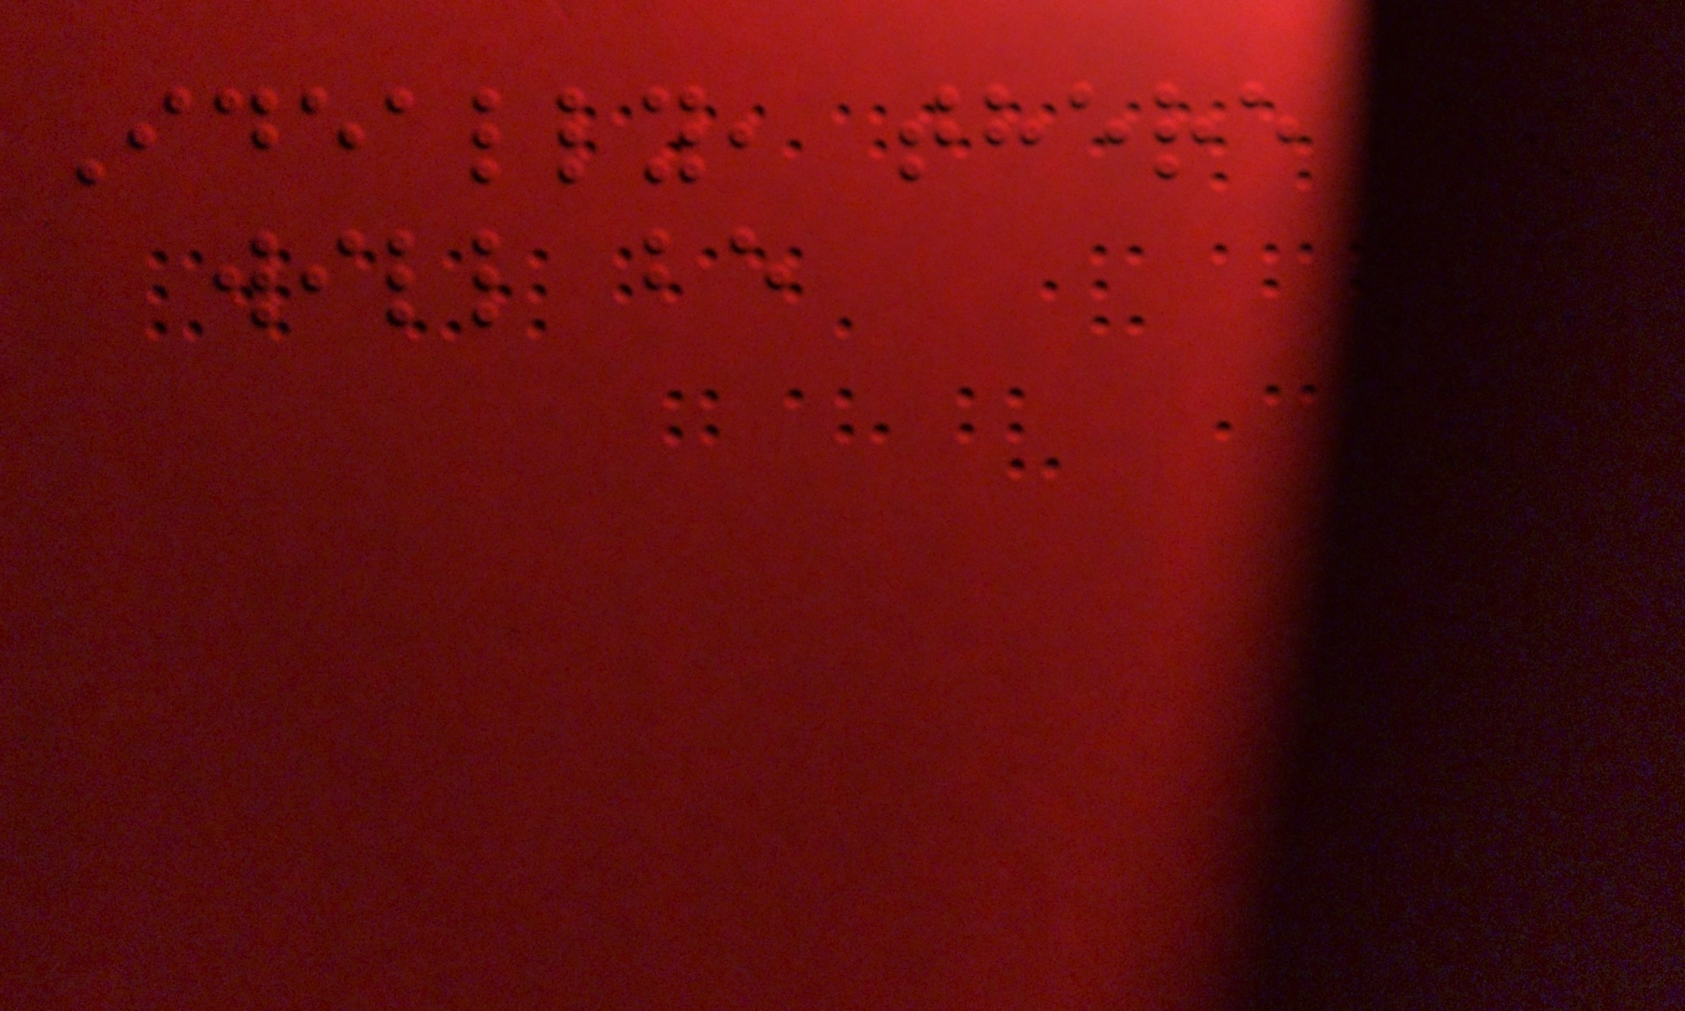Ideally, there
will be
